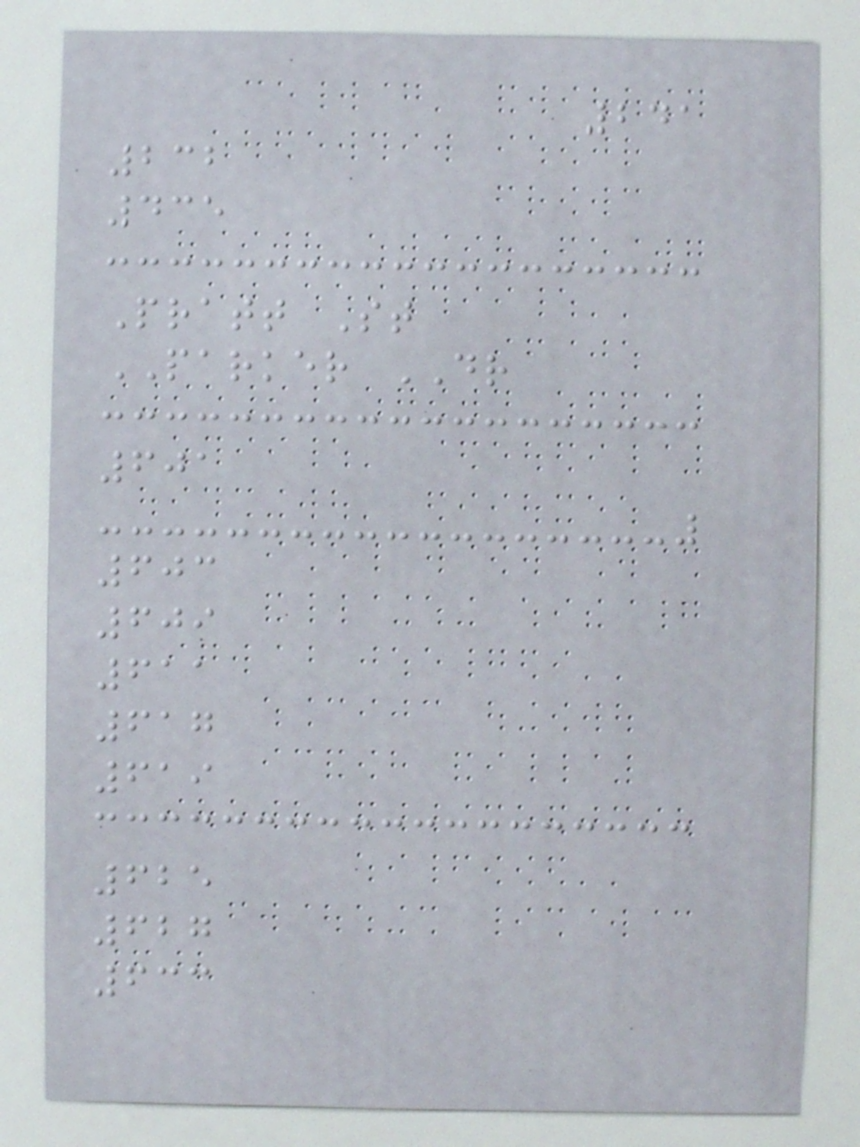241
232
435
Pratt St
PARKER DR
601
603
609
611
617
619
625
627
633
